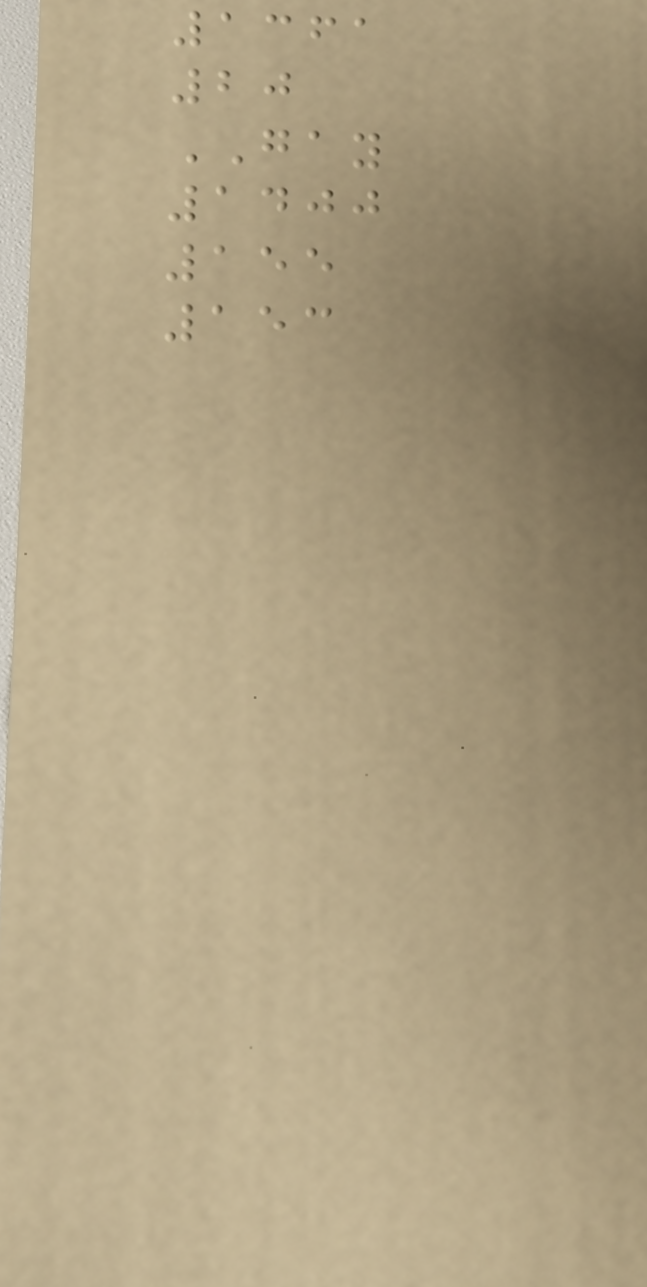1361
20
GAY
1400
155
153
